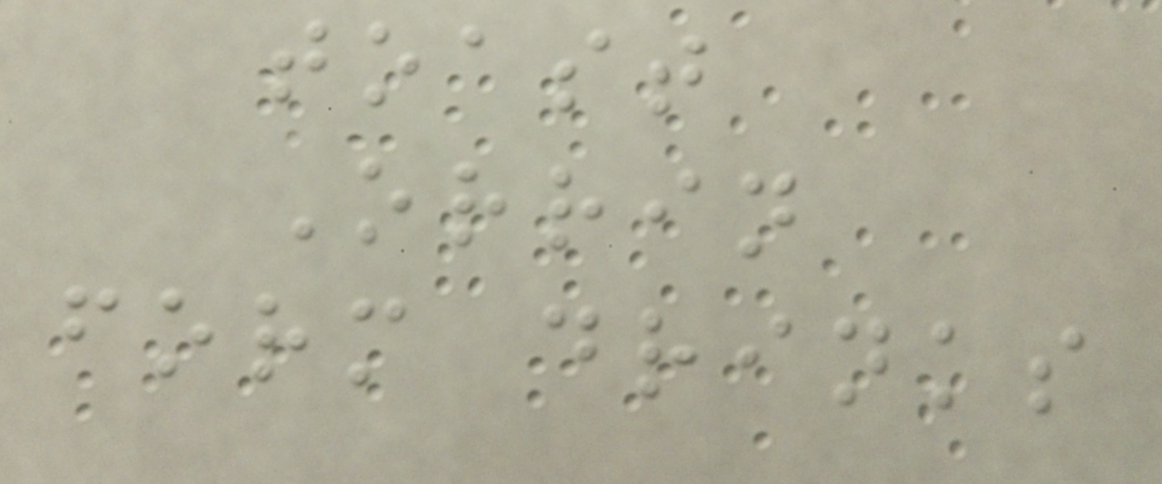toast
Orrin
form drinks
